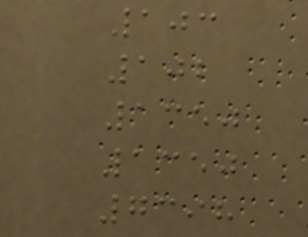103
102
1350
1350
7398
